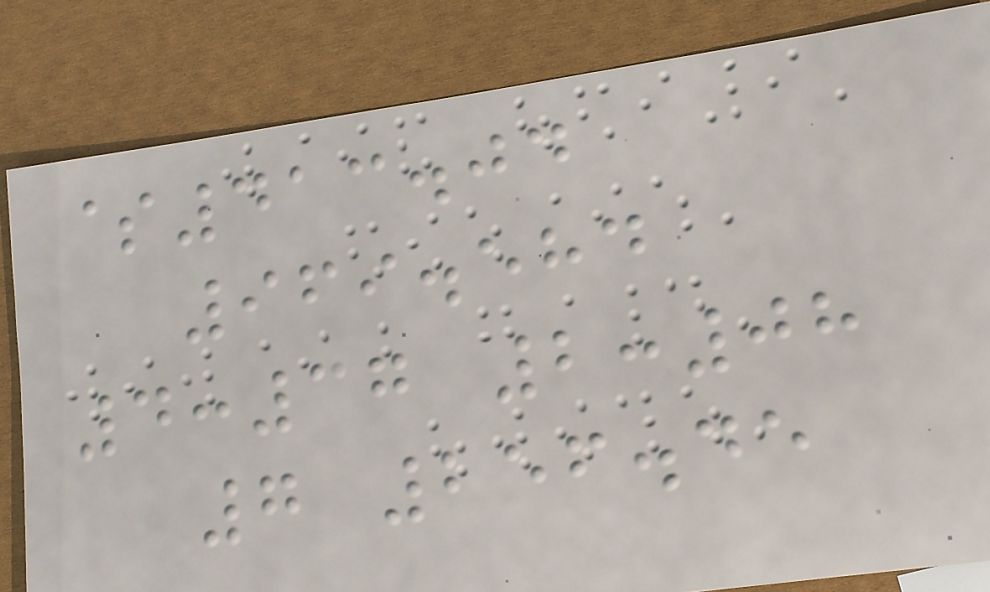$413.04
969.584
4:37 2:08
7 256.45
